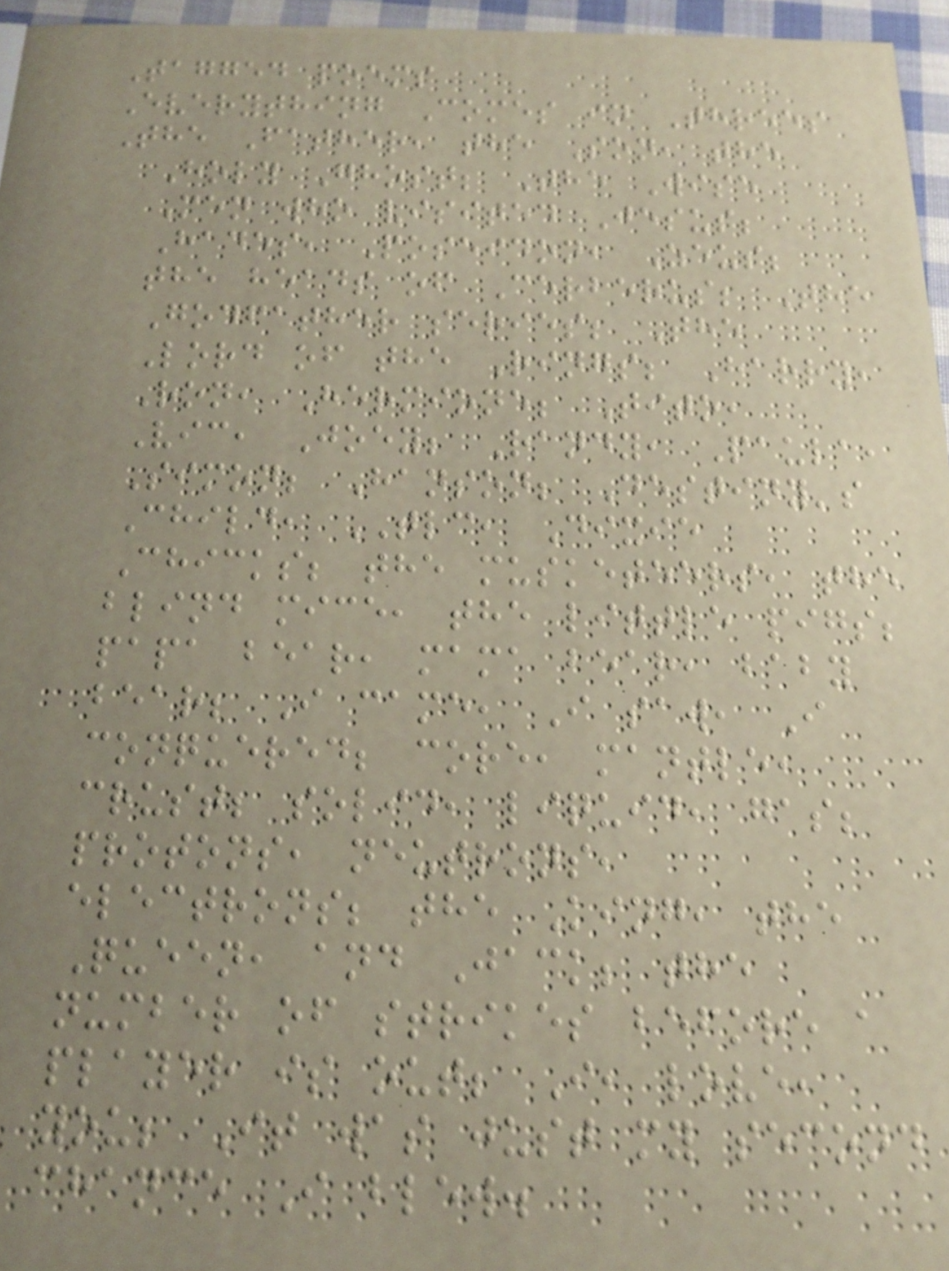Tagged poems
Everything Comes in Threes
The Father, the Son, the
Holy Ghost; The Wise
Men who visited Jesus;
Hades, Poseidon, Zeus;
the heads of Cerberus; The
Godfather series; The
Lord of the Rings; Harry,
Ron, Hermione; Tito,
Vic, Joey; Randy, Paula,
Simon; Hanson; Destiny's
Child, TLC, Dixie
Chicks; the musketeers, the
blind mice, the little pigs;
papa bear, mama bear, baby
bear; I came, I saw, I
conquered; core, mantle,
crust; solid, liquid, gas;
protons, neutrons,
electrons; the King, the
Queen, and Jack; the
number of strikes before a
player is out; I, love,
you; It was just my second
chance I blew.
